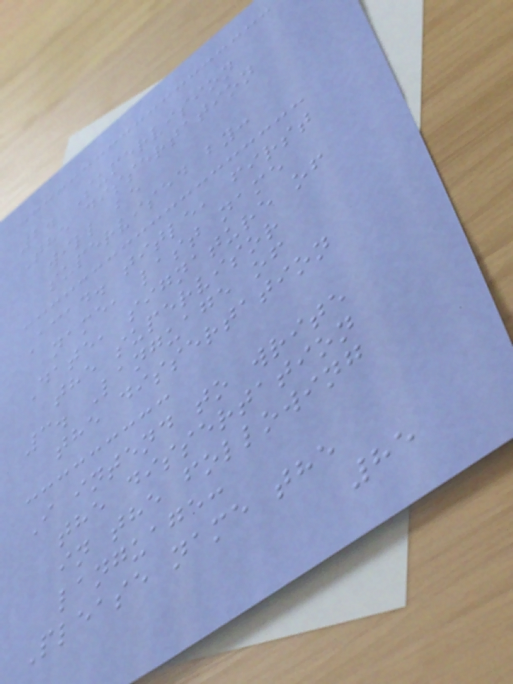2. Supervision
The dissertation
will be
supervised by:
Acad. title, first
name, last name
Date, signature of
the supervisor
3. Language of
the dissertation
I intend to write
the dissertation
in the following
language:
Please name the
85
